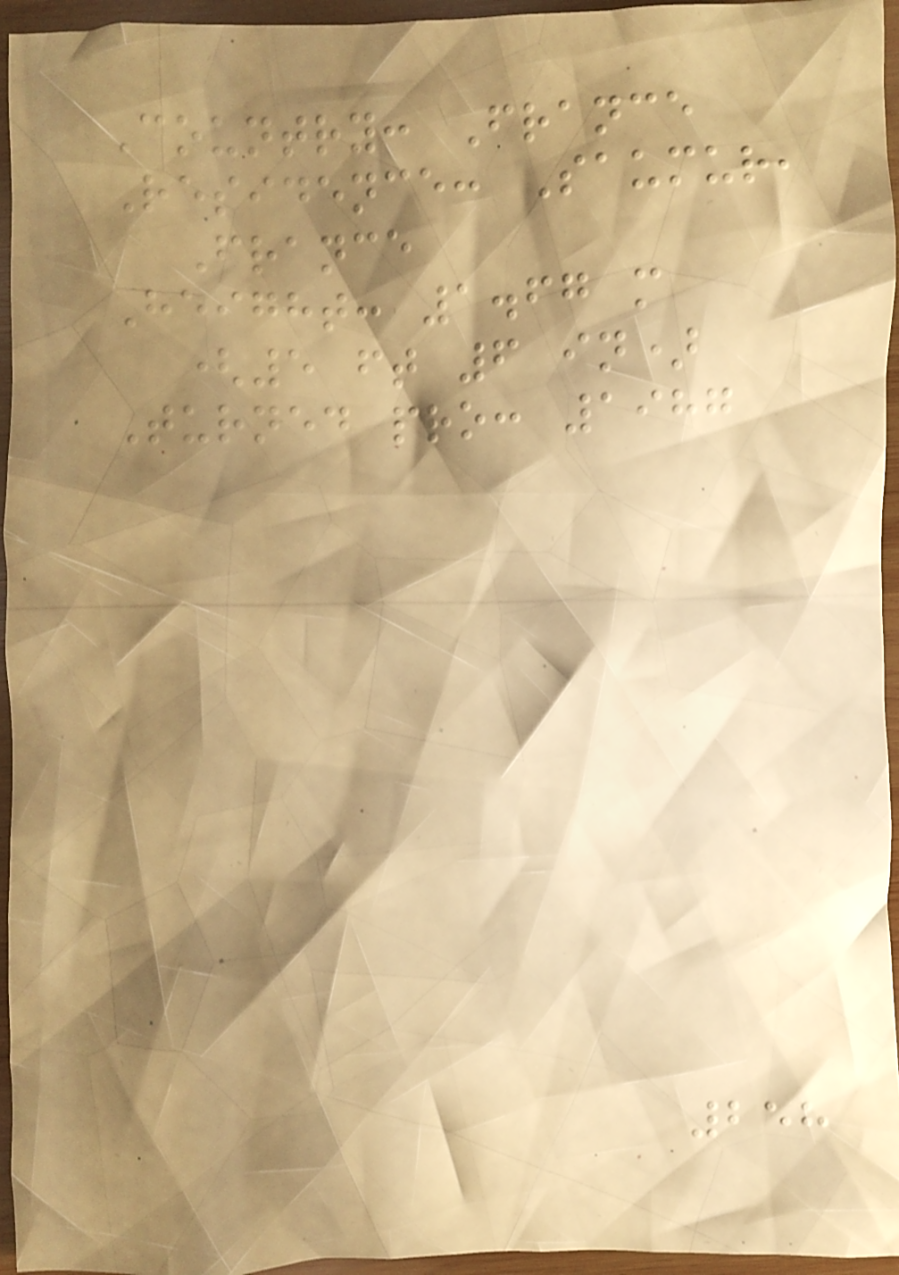Country: France
Residence: Saumur,
France
Height: 1.67 m
(5 ft 6 in)
Turned pro: 1987
258
